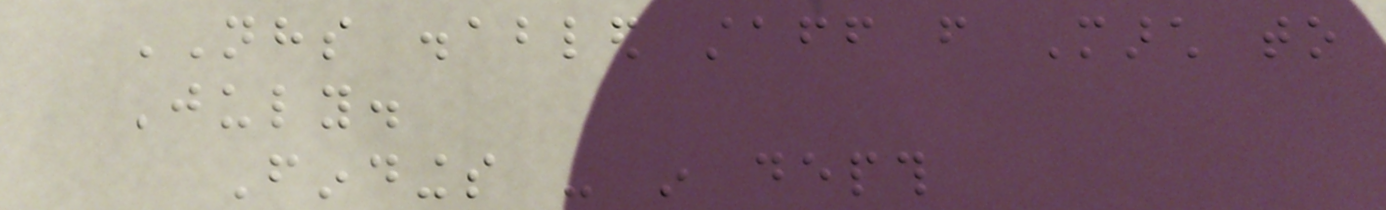NHS disabled staff from March to
July.
Findings - in depth
